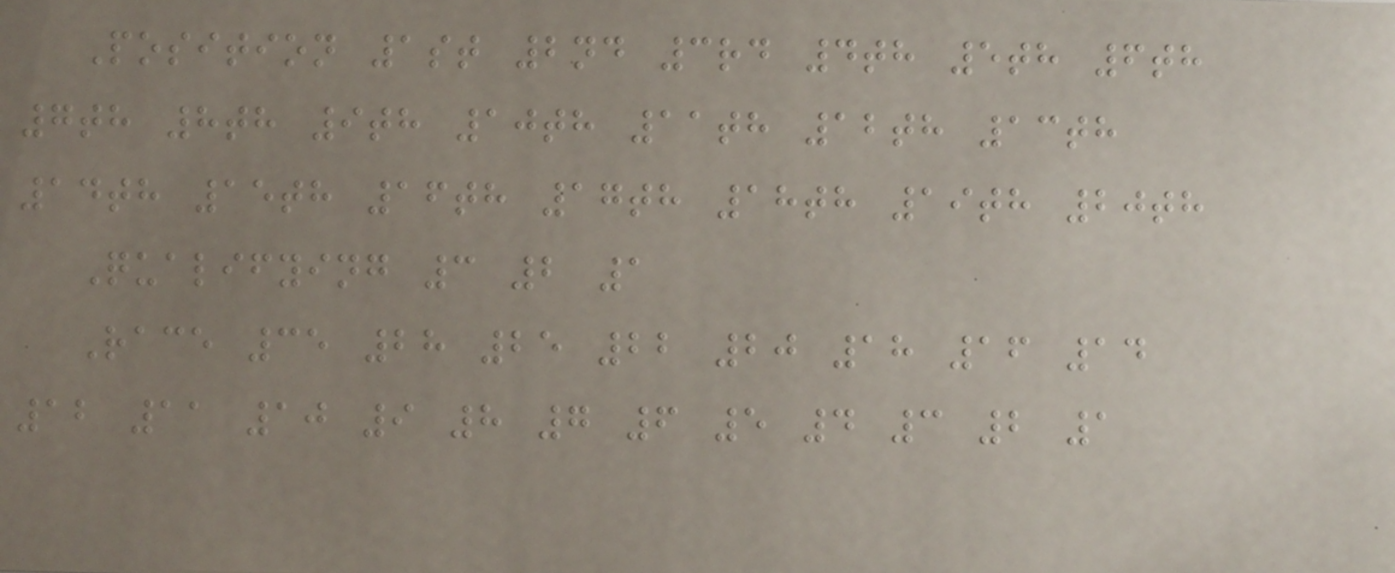Position 1st 2nd 3rd 4th 5th 6th
7th 8th 9th 10th 11th 12th 13th
14th 15th 16th 17th 18th 19th 20th
Qualifying 3 2 1
Race 35 28 25 22 20 18 16 14
12 11 10 9 8 7 6 5 4 3 2 1
